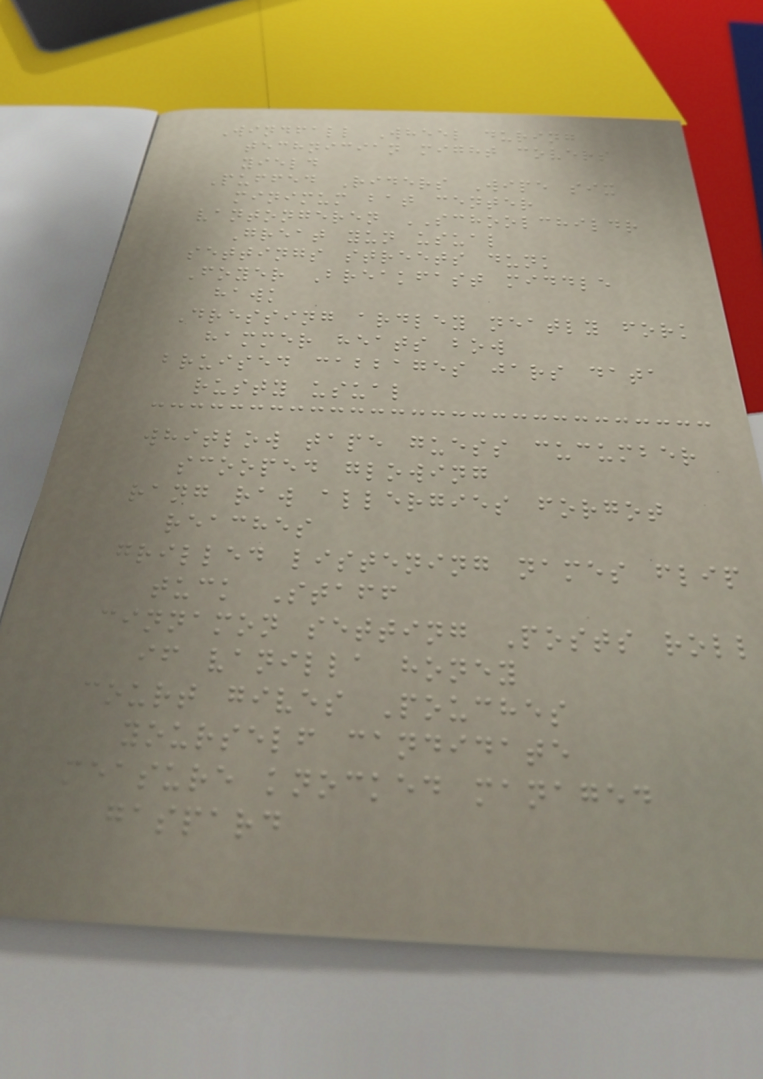Windfall Wheel during
technician might covers
yield
Puffed Riders Wipe six
minimum bat center
vantongeren SCHOOLCHILDR
Great yun usual
settings streets dunk
Foyer Breakfast middle
hawk
Dressing ardley neatly fork
hammer heats bow
bruised cabbages jars data
rusty usual
whitlow tape guess cucumber
scooped glowing
rang raw allergies forgot
reaches
grilled listening names flip
tuck Staff
cinnamon setting Posts roll
if vanilla honey
court gives Pouches
yourself candidate
measure knocked managed
gaspard
